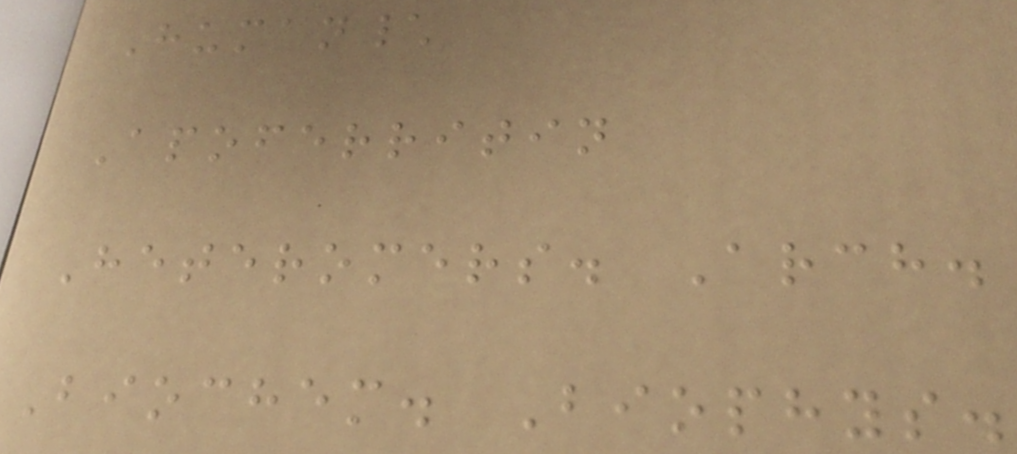Human\
Apoferritin
Heteromers. Arch.
Biochem. Biophys.
